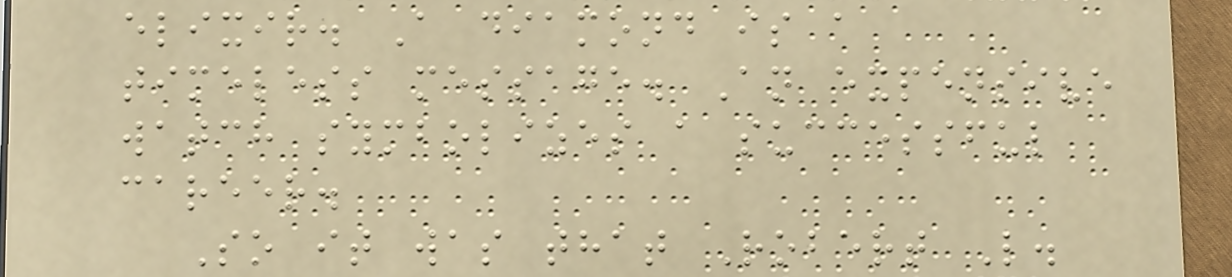elixir. A diamond is a
timeless message. An expensive
watch symbolizes a successful
career.
So it was that Robert L.
